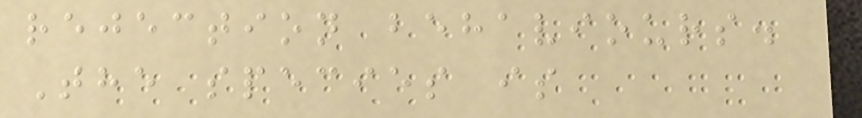rejection behaviours.
The species is
